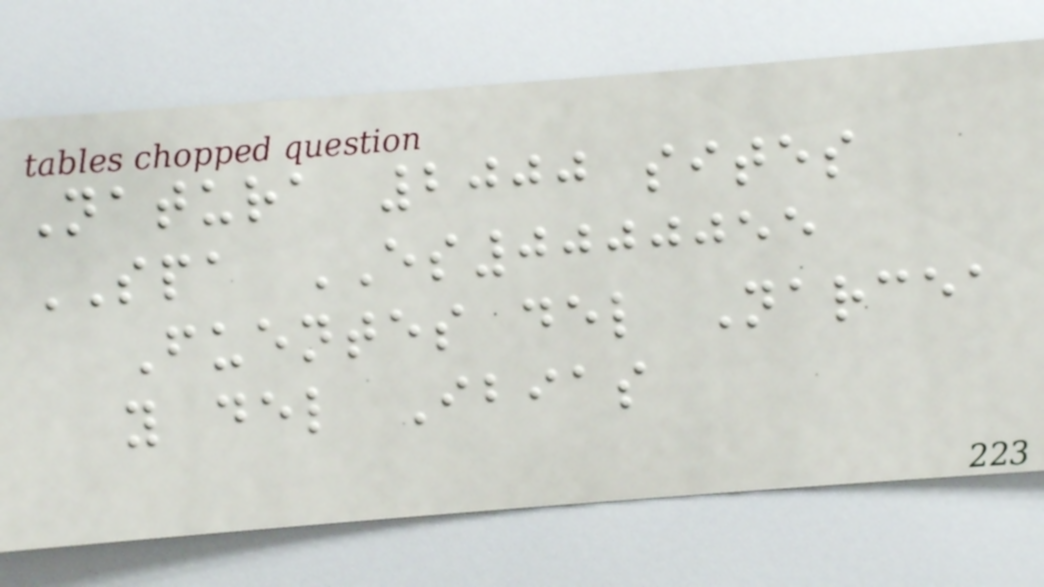Natura 2000 sites
SPA ES0000055
Fuentes del Narcea
y del Ibias
